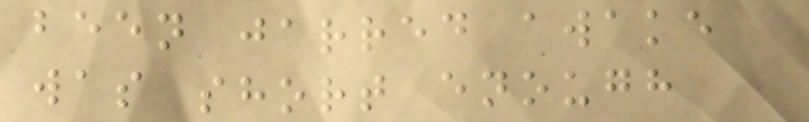been jarred awake
was short enough
